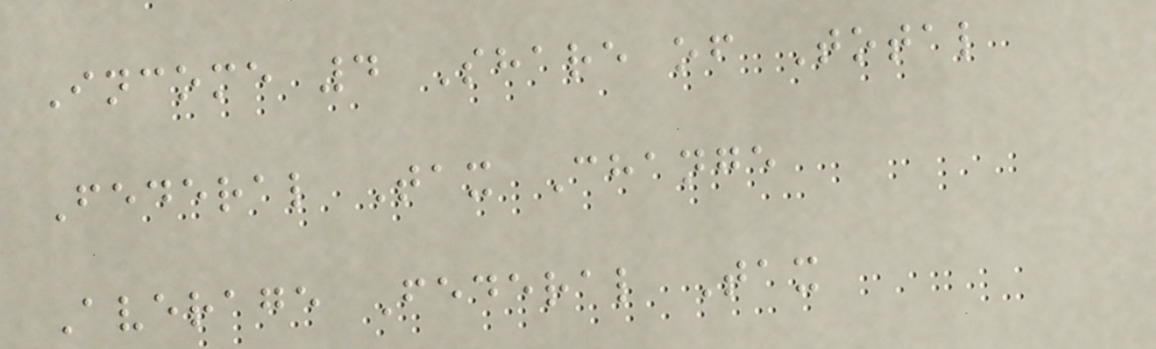Income 4 Share of Total
Federal Tax Change
Average Federal Tax
